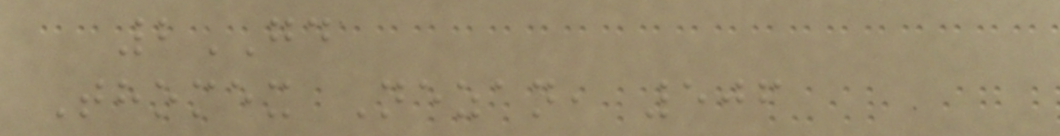2GD
Thomex Nezan, 506
